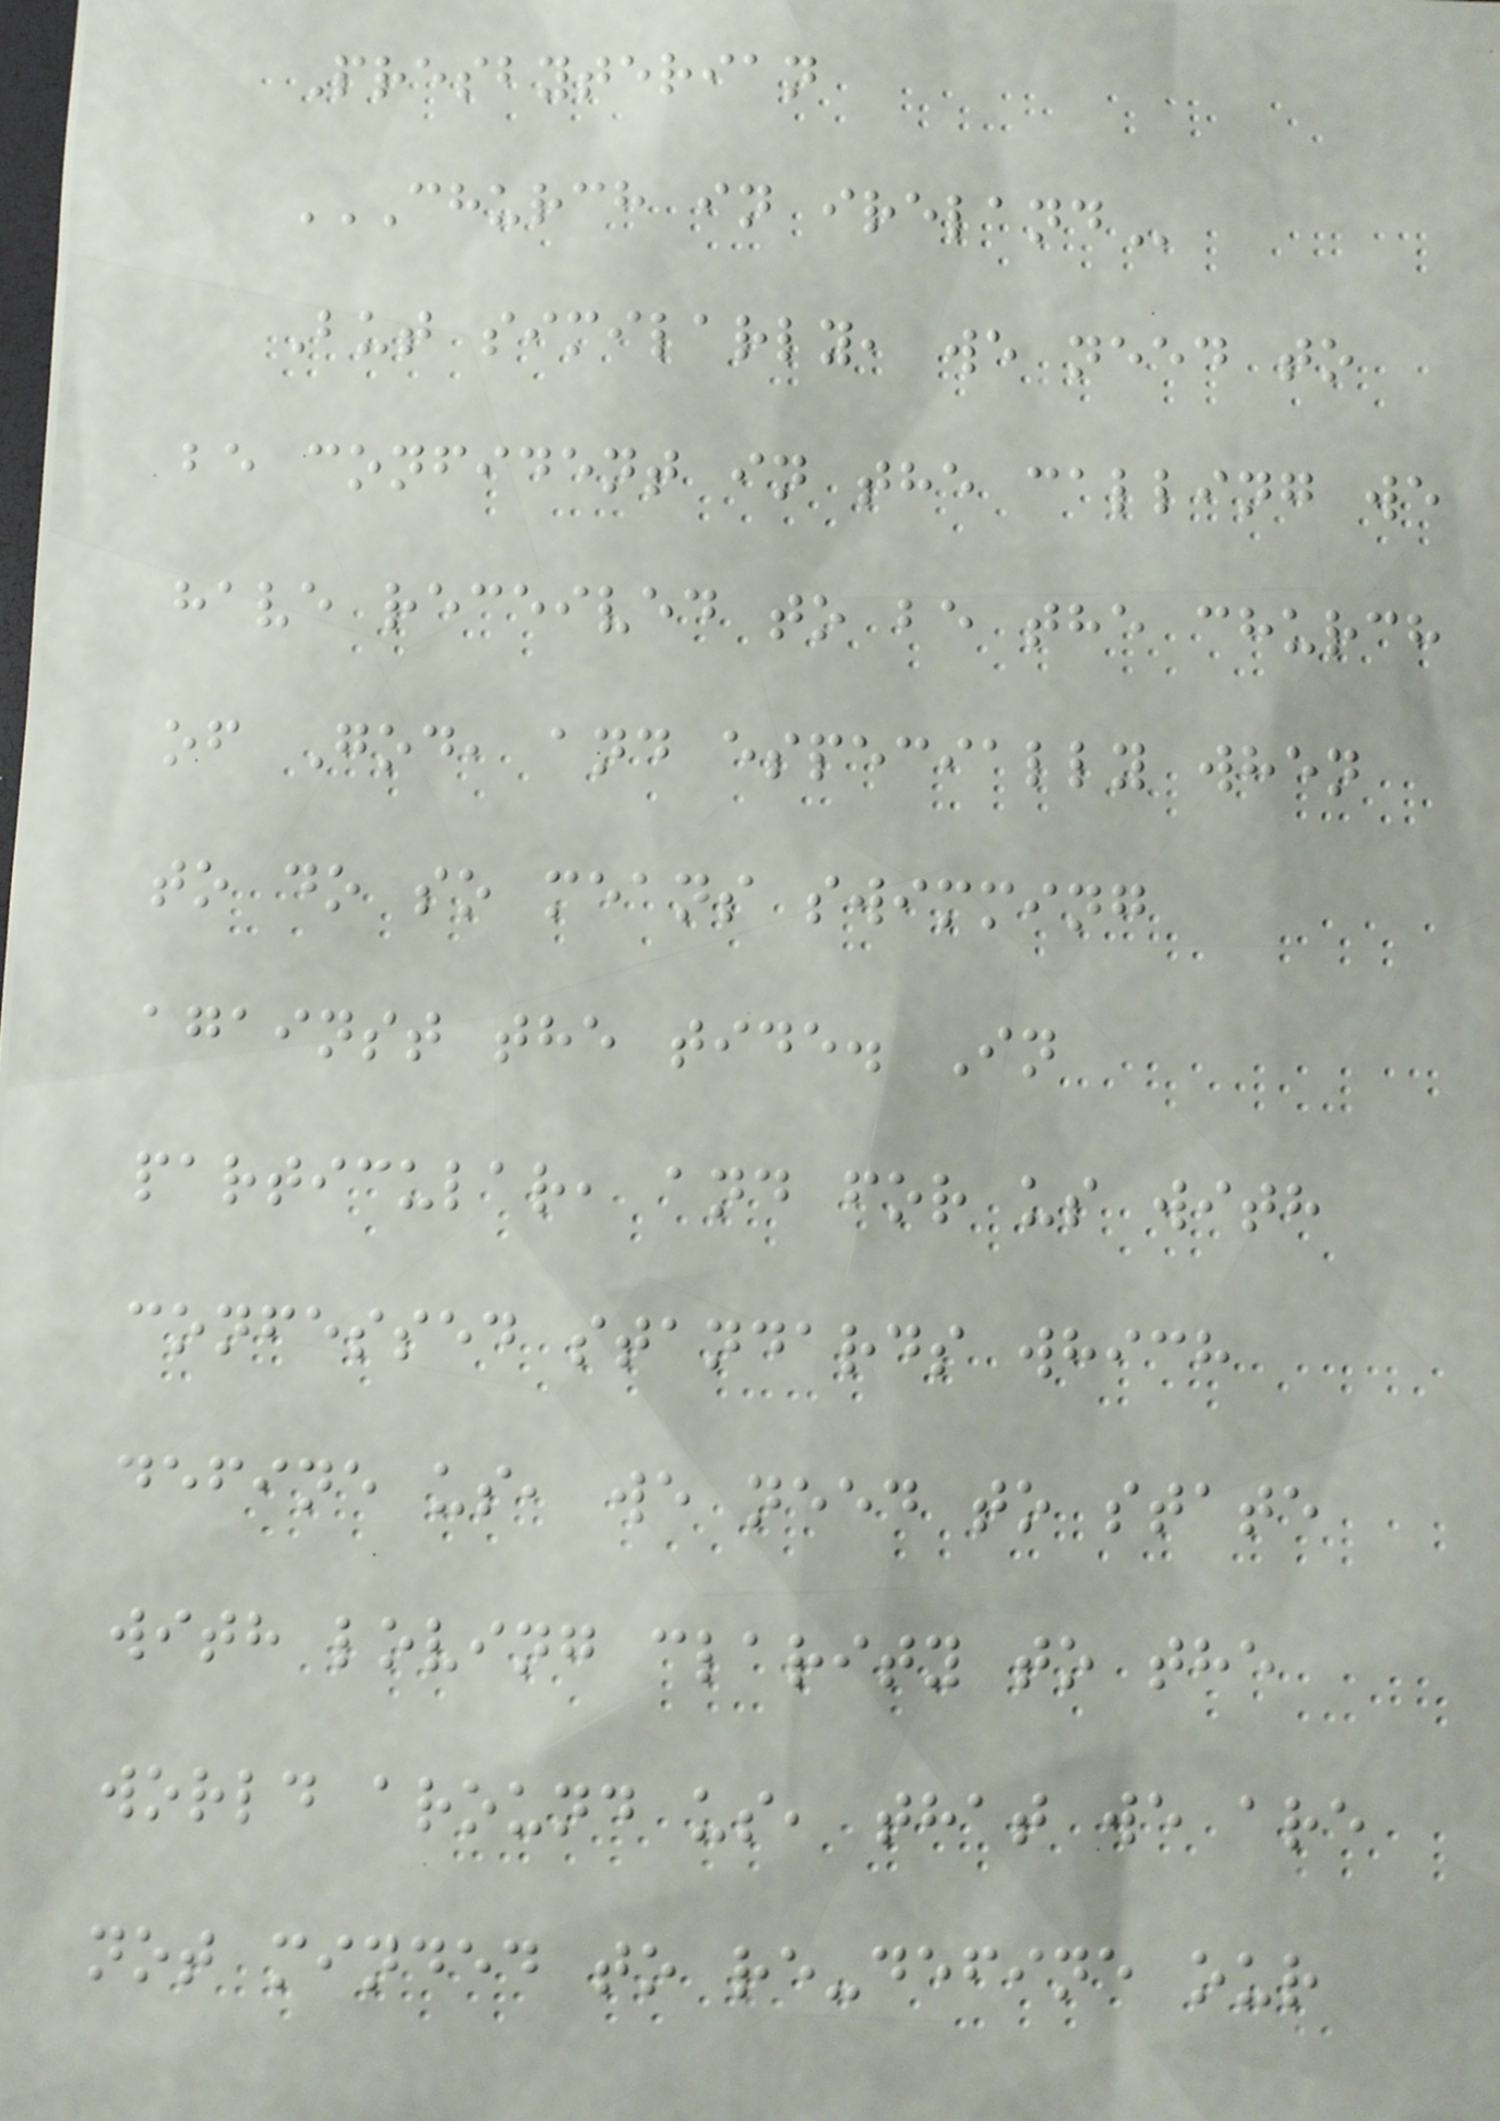Presbyterian
CHURCH IN IRELAND
But similarly, we need to
be confident in the calling we
have received to be the church
of God, and especially when
to do so means swimming
against the tide. In
particular, and for us with
confessed standards which
define us, we need to state
with loving clarity to the
world around us, that we are
not minded to re-define our
